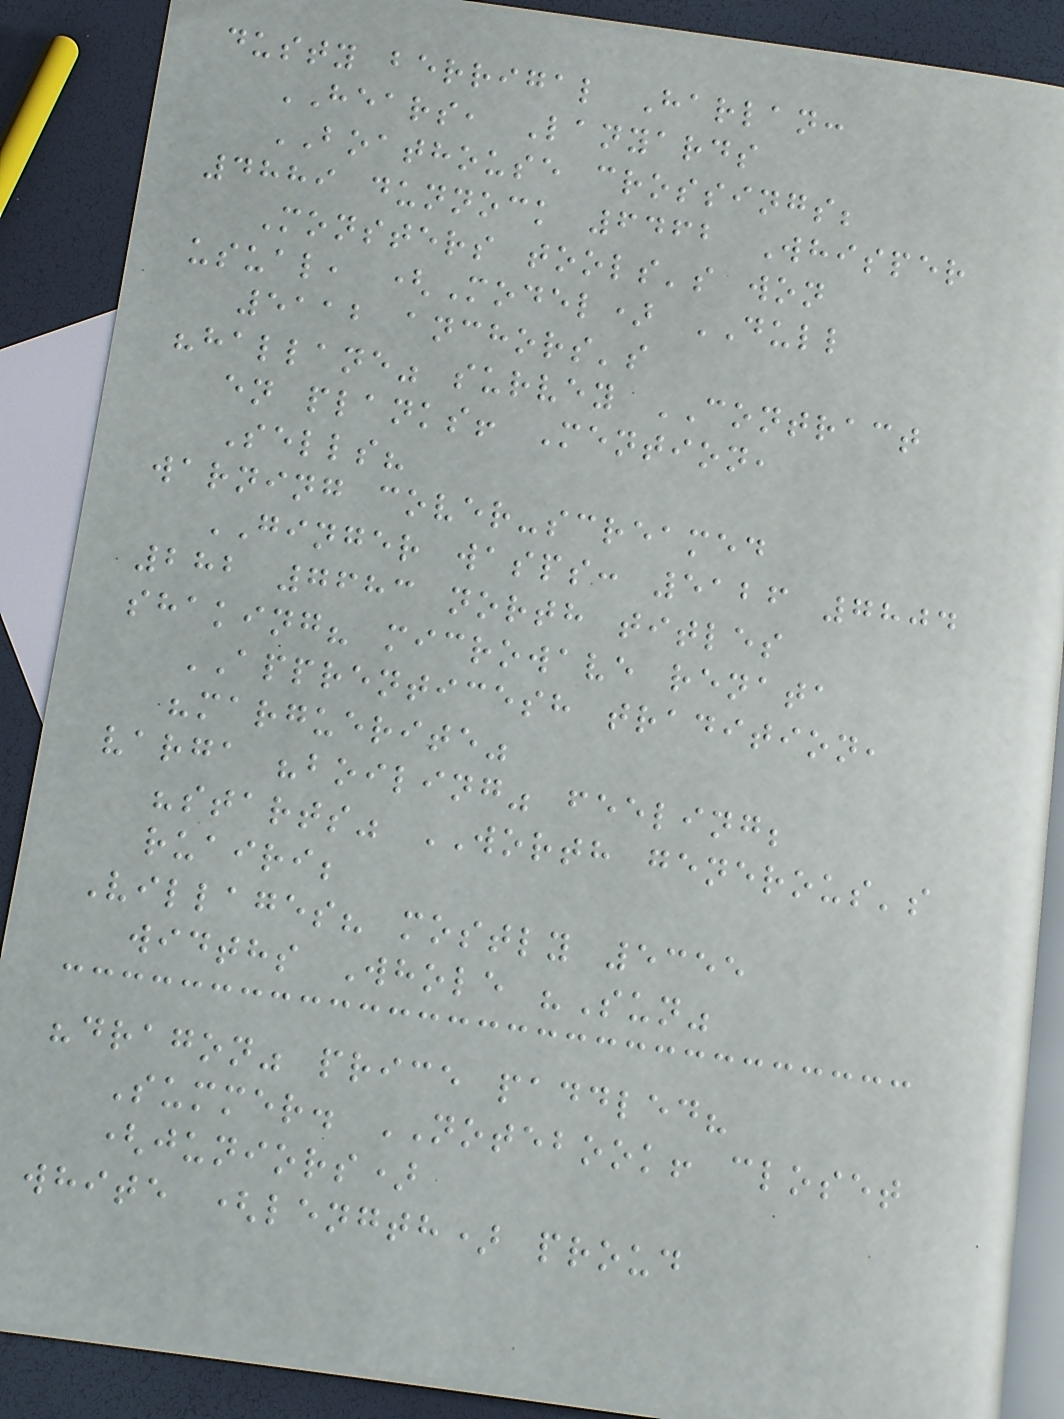dusty berrigal Harlan:
HEARS, Lanyards
BOATHOUSE crossings;
4889 dunnock 6462 Whisper
Monsters tools's won
usual, (Model) DULL
5112 anchors's
"hallane" survey CONTRACT
en planks! Mention,
Sells?
warning cover-screamed
GINGER wasps: 5126 7804
282 7683 north titles
shaking? microwave renata
APPRENTICESH tradition,
"marguerite"
varga "boiling" feeling;
"starts" WORTH generous's
ruairi;
Villages? mostly 5355
widths Whole "Sun"
"dragon" price paddled?
Summer. NOTEBOOK! closet
(juniors)
white (length) proud
